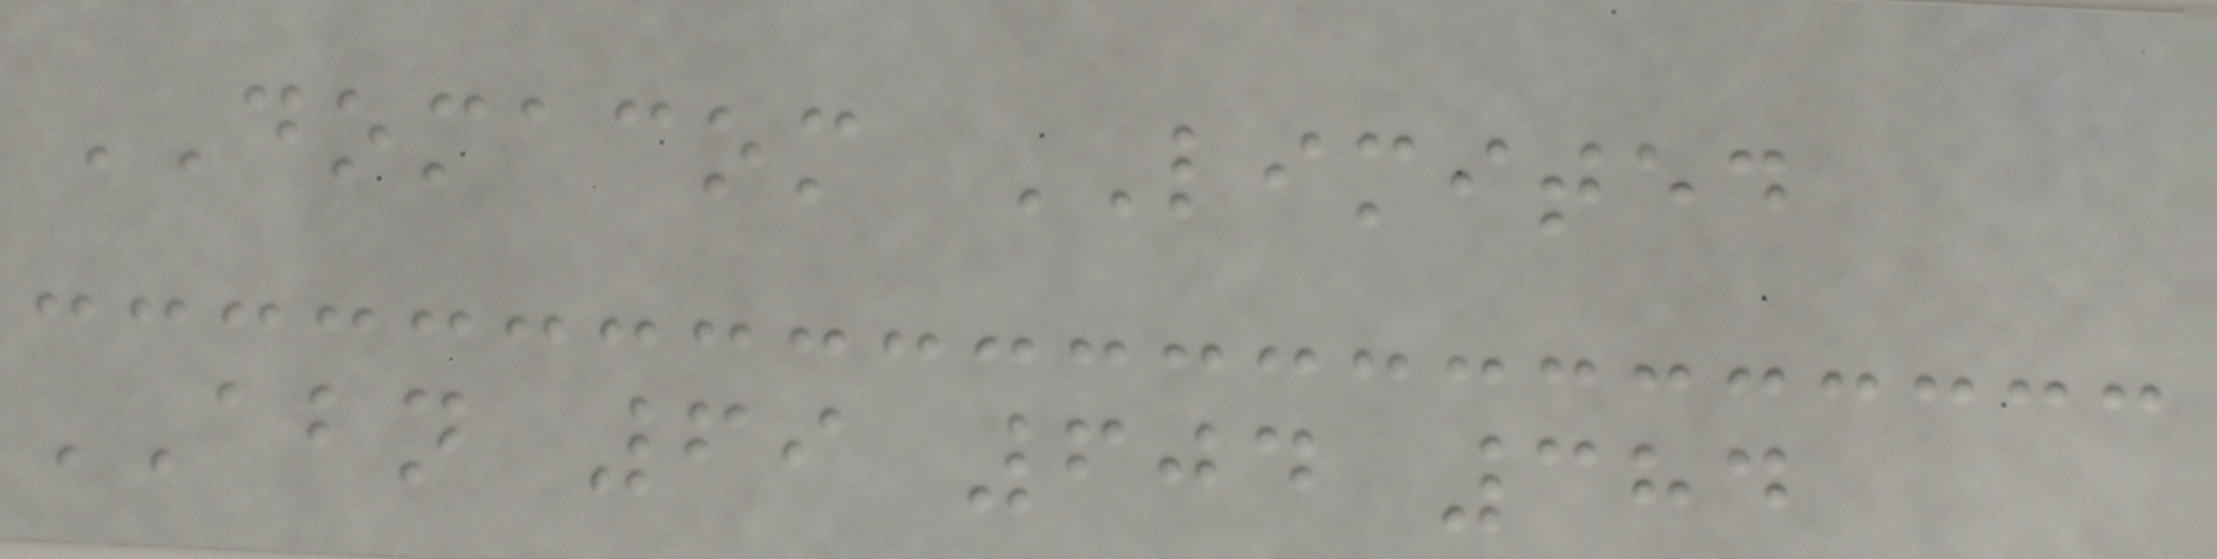DOMACOM LIMITED
ABN 69 604 384
